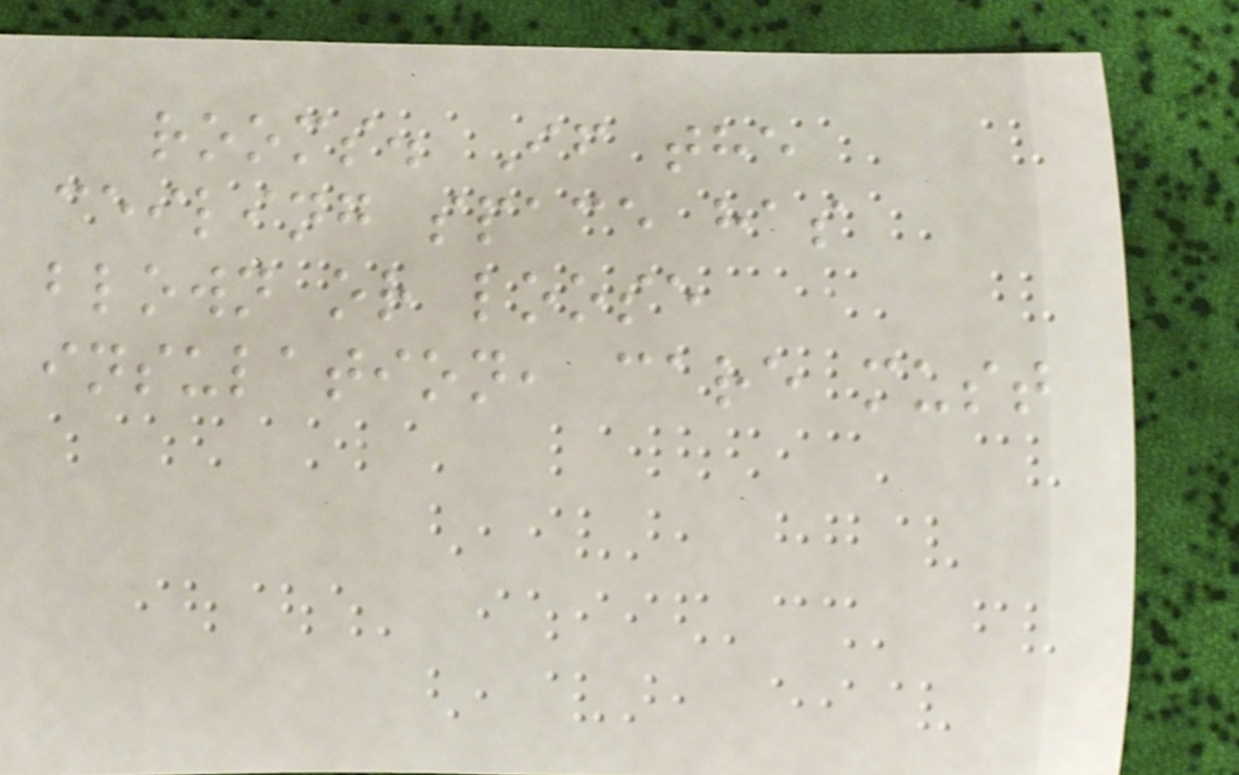rooms. If the
ceiling space has
blown or loose
insulation, care must
